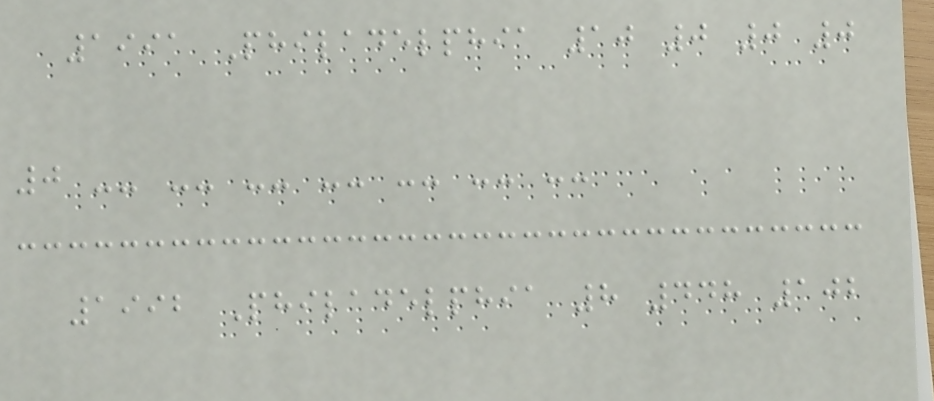1991 Philadelphia 10 0 0 0
0 -- -- -- -- -- -- --
1992 Philadelphia 8 448 102
